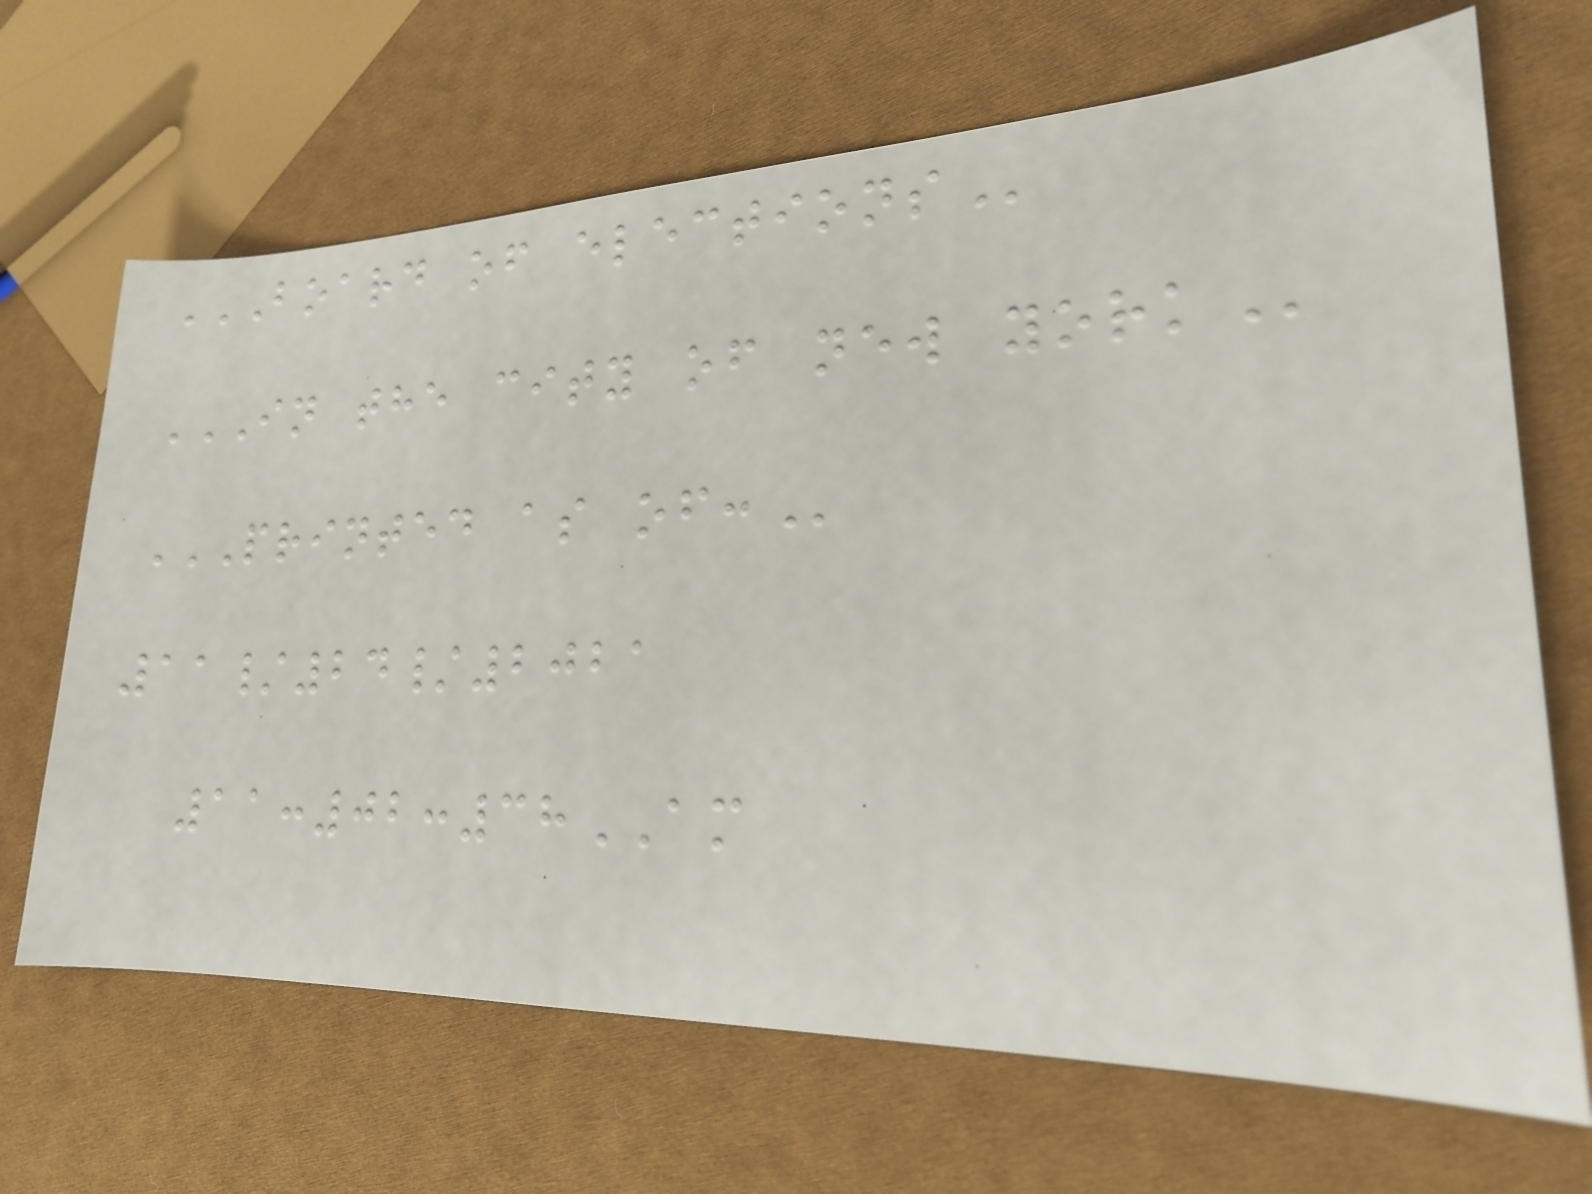BOARD OF ELECTIONS
IN THE CITY OF NEW YORK
PRINTED AS OF:
11/24/2021
11:02:38AM
